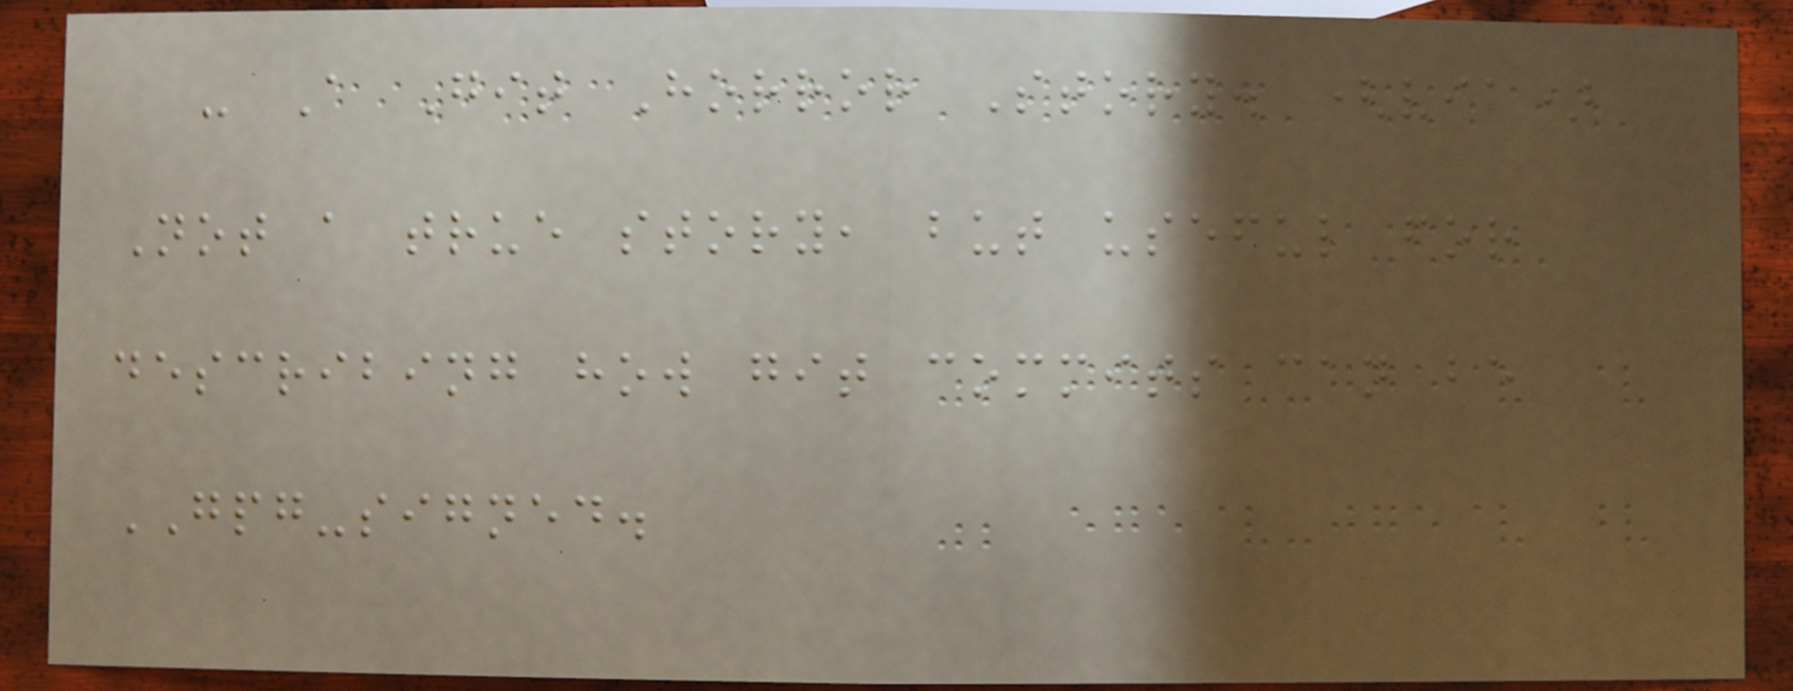- A Git Horror Story. (via)
Not a true story, but useful for
describing how git commits can be
GPG-signed.
